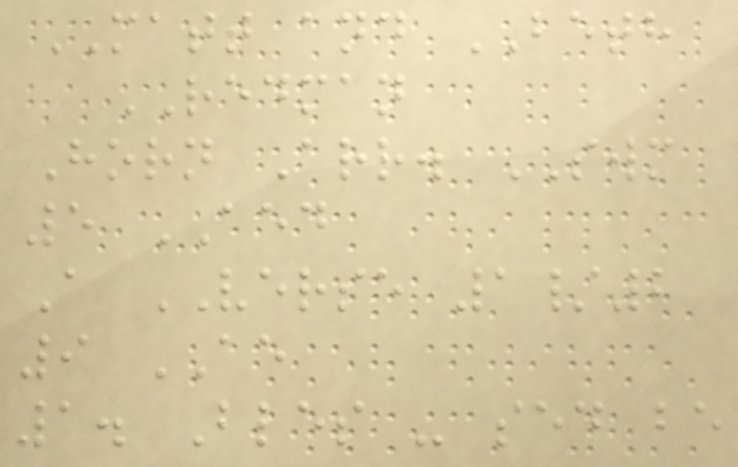MATT and BETH
REDMAN
Horn Arr. SWM
5 AED
A VERSE 1/2
9 AE
1. Bles - sed be
